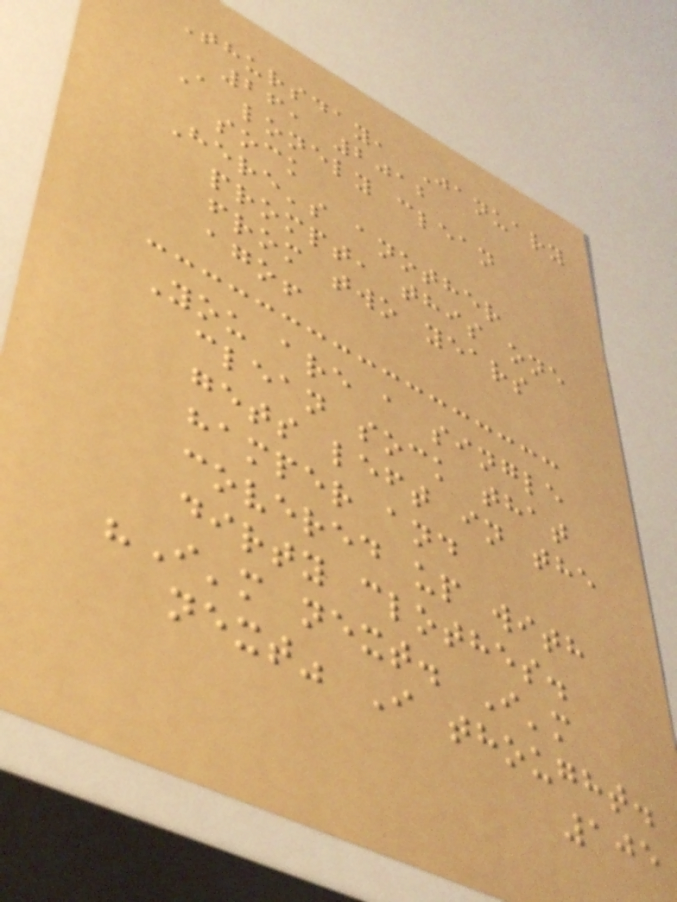Thursday, January
26, 2012
A lonely clean
sock
Here's another
prompt, this one
from two years
ago!
You are a single
clean sock that
gets left in the
hamper and
covered up with
dirty clothes.
"I'm next. I'm
next" I thought.
105
